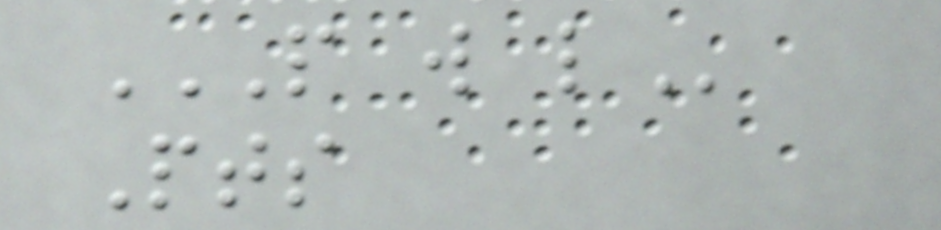P W L
Pts
